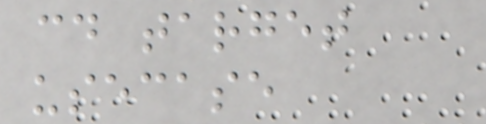cd target
usecase
